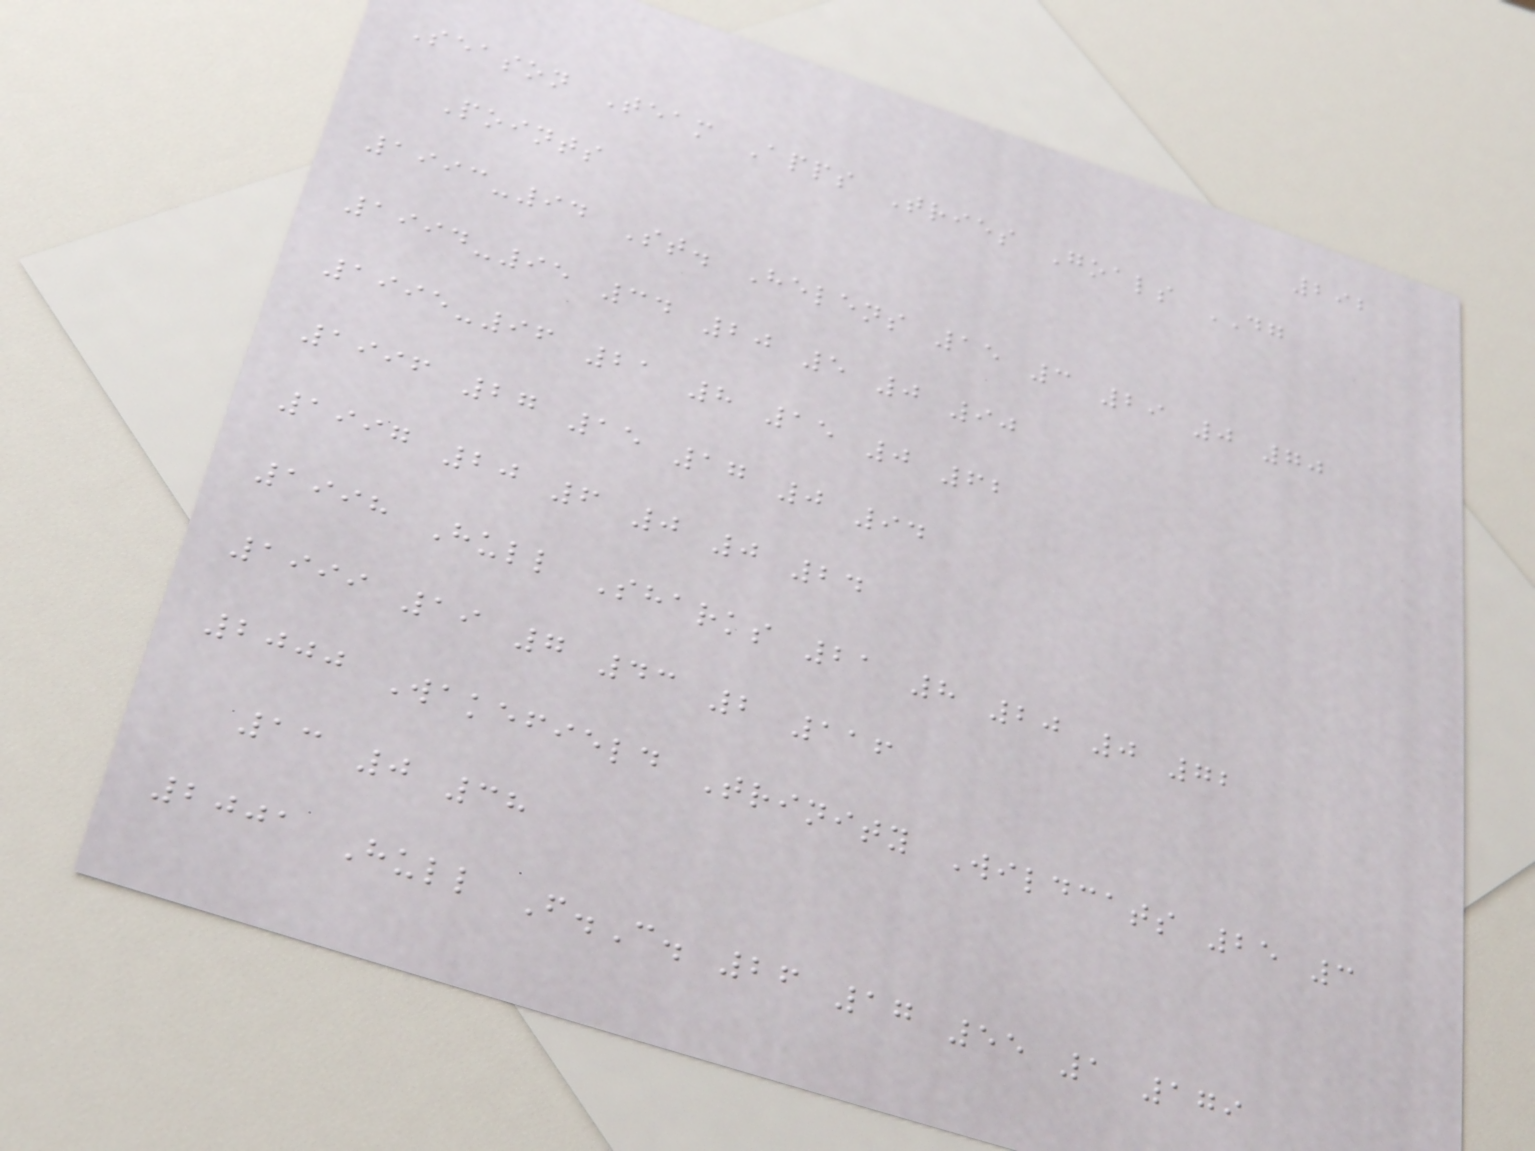292
Season Team Apps Tries Goals DG
Points
1993-94 St. Helens 15 3 29 0 70
1994-95 34 20 5 0 90
1995-96 21 8 15 0 62
1996 27 15 17 0 94
1997 20 6 0 0 24
1998 Hull Sharks 21 8 20 0 72
1999 19 7 43 2 116
2000 Wakefield Trinity Wildcats 25 3
13 0 38
2001 Hull F.C. 26 17 55 1 179
